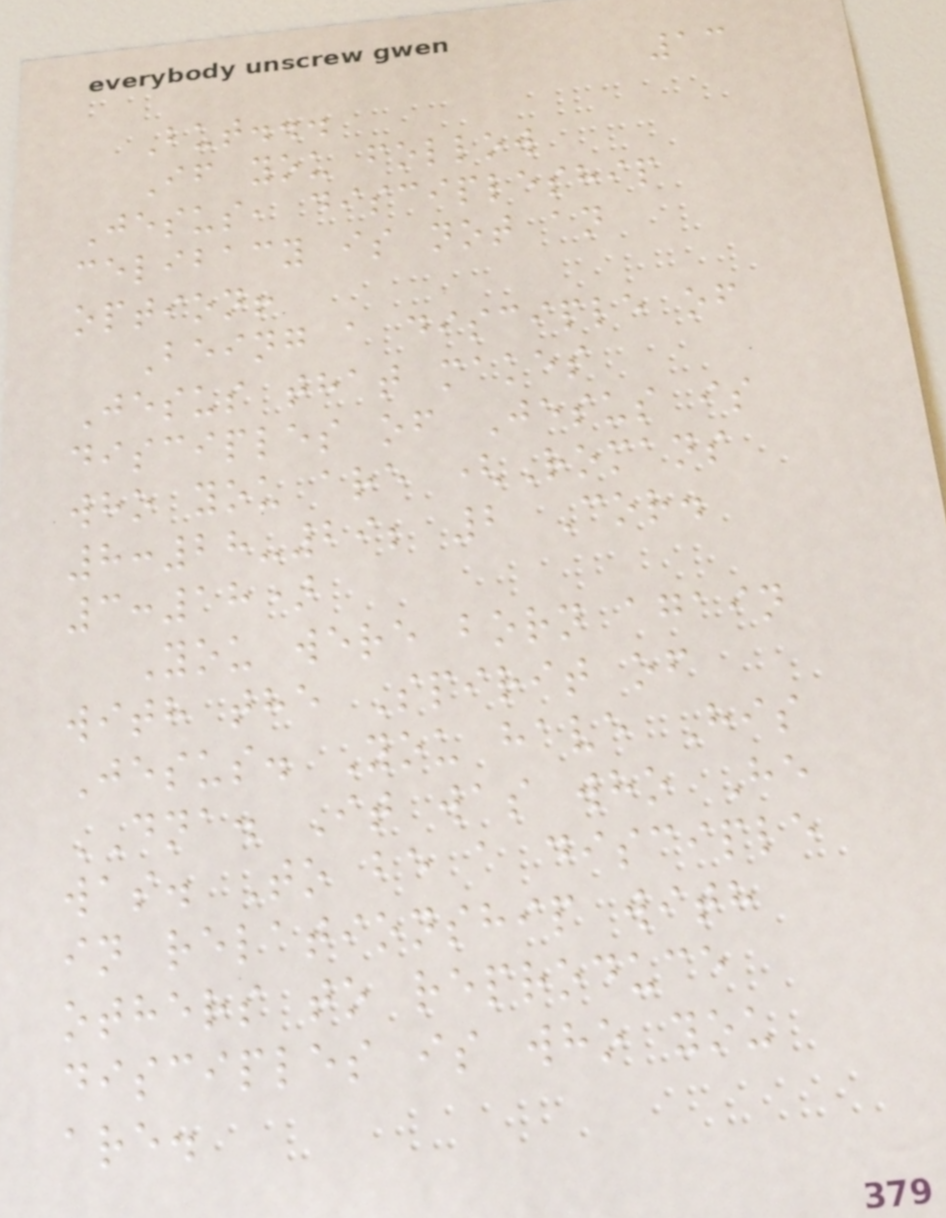13
But...
If you follow
Jesus, discipleship
celibacy is not an
option!
Being a disciple of
Jesus that makes
disciples of Jesus is
who you are (Romans
8:28-29; 2 Cor.
3:18)
You were born again
with the Spirit of
Jesus. You have His
DNA. It was who He
was. To be a disciple
in relationship with
others to reproduce
disciples is who you
are.
